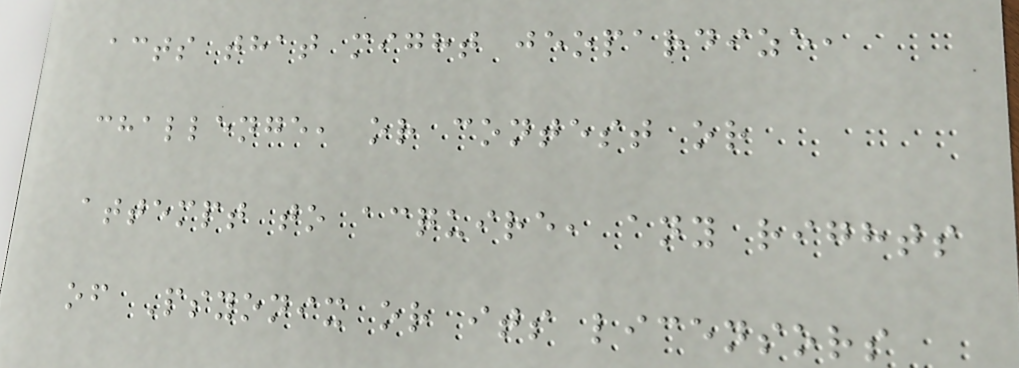acts that might jeopardize,
challenge, or contest or
attempt to acquire, any rights
of Psyonix or its licensors
